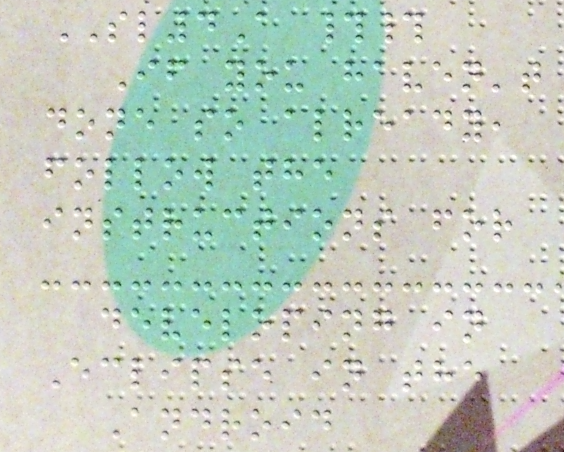SL4A ##
If you haven't
done so already,
follow the
instructions for
developing in
Eclipse in the
Android
